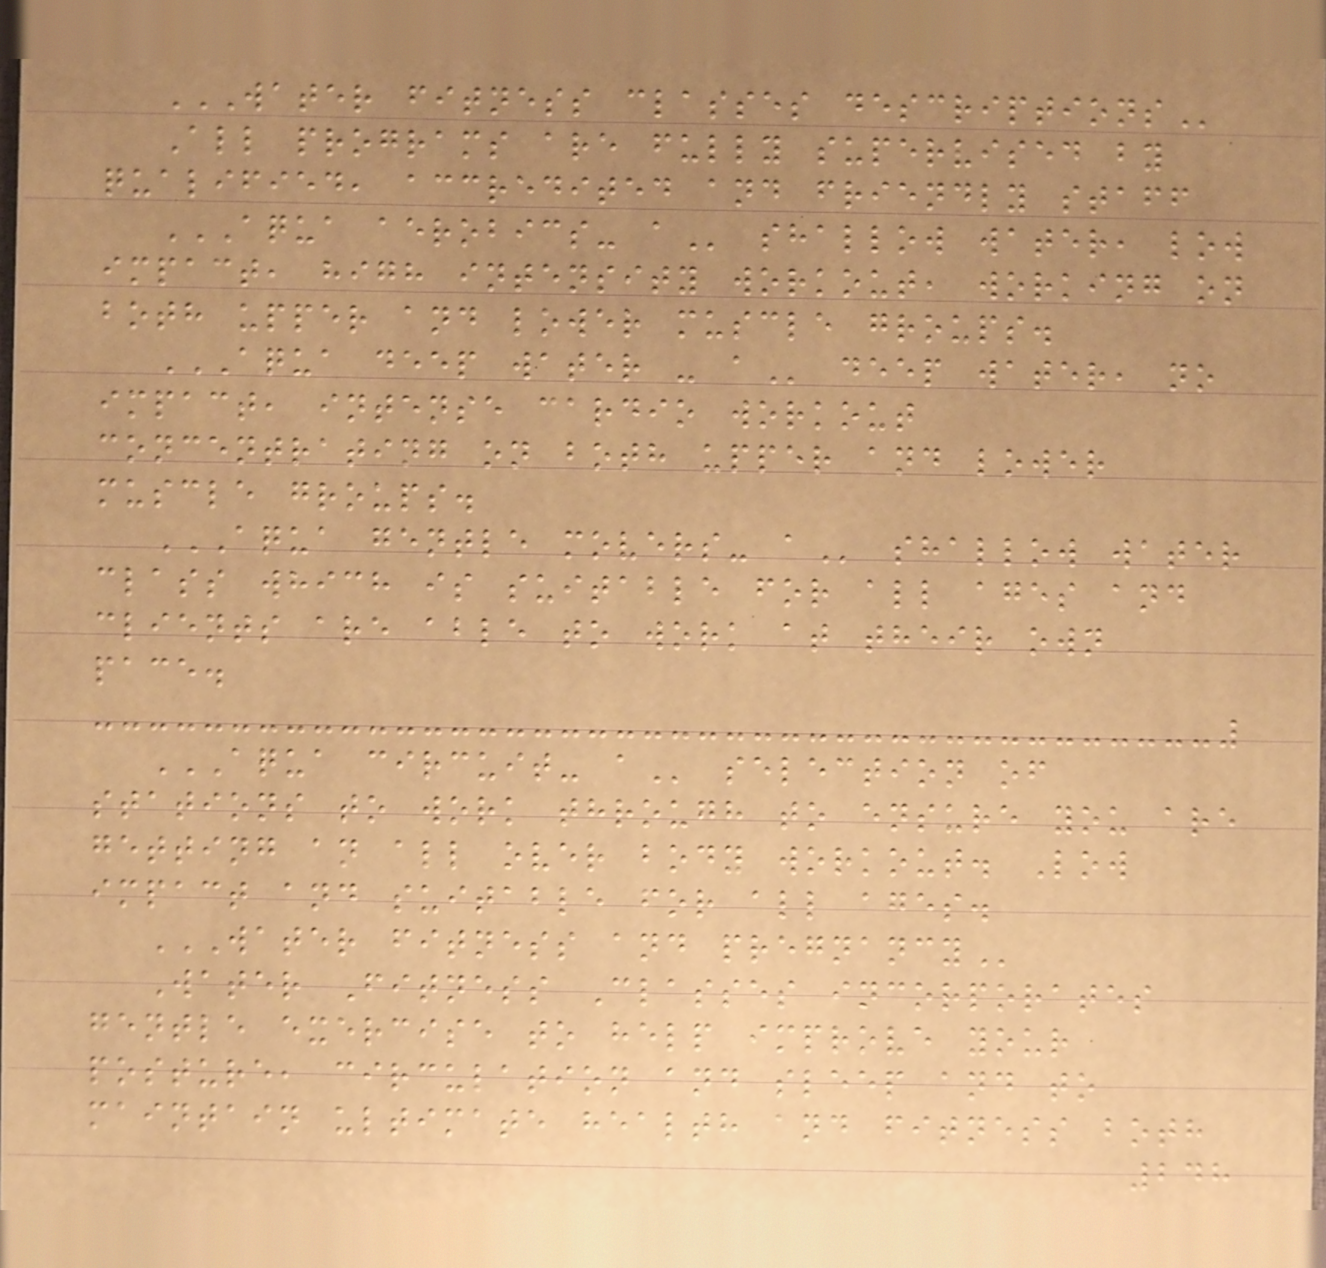WATER FITNESS CLASSES DESCRIPTIONS
All programs are fully supervised by
qualified, accredited and friendly staff
AQUA AEROBICS- A shallow water, low
impact, high intensity workout, working on
both upper and lower muscle groups.
AQUA DEEP WATER - A deep water, no
impact, intense cardio workout
concentrating on both upper and lower
muscle groups.
AQUA GENTLE MOVERS- A shallow water
class which is suitable for all ages and
clients are able to work at their own
pace.
AQUA CIRCUIT- A selection of
stations to work through to ensure you are
getting an all over body workout. Low
impact and suitable for all ages.
WATER FITNESS AND PREGNANCY
Water Fitness Classes incorporates
gentle exercise to help improve your
posture, circulation and sleep and to
maintain ultimate health and fitness both
248
